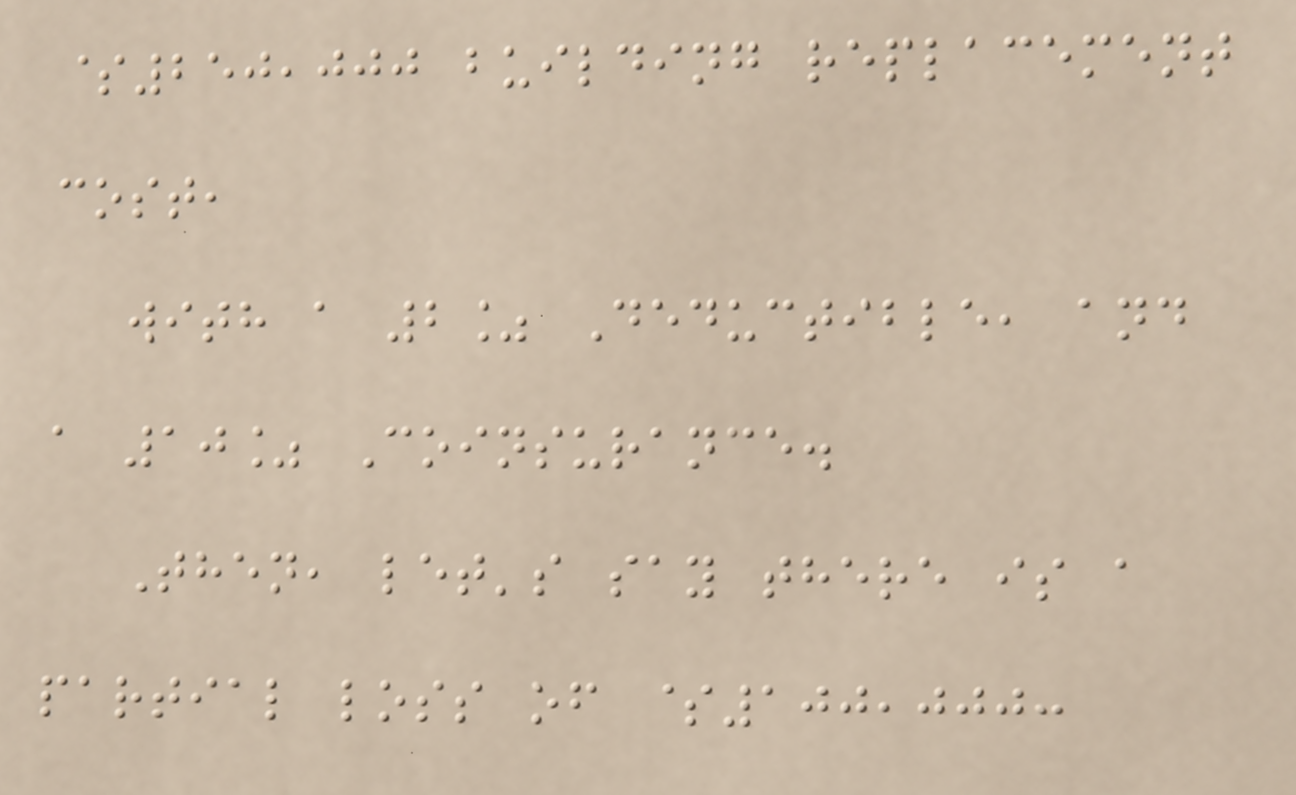$250,000 building replacement
cost,
with a 2% Deductible, and
a 10% Coinsurance.
Then, let's say there is a
partial loss of $100,000:
